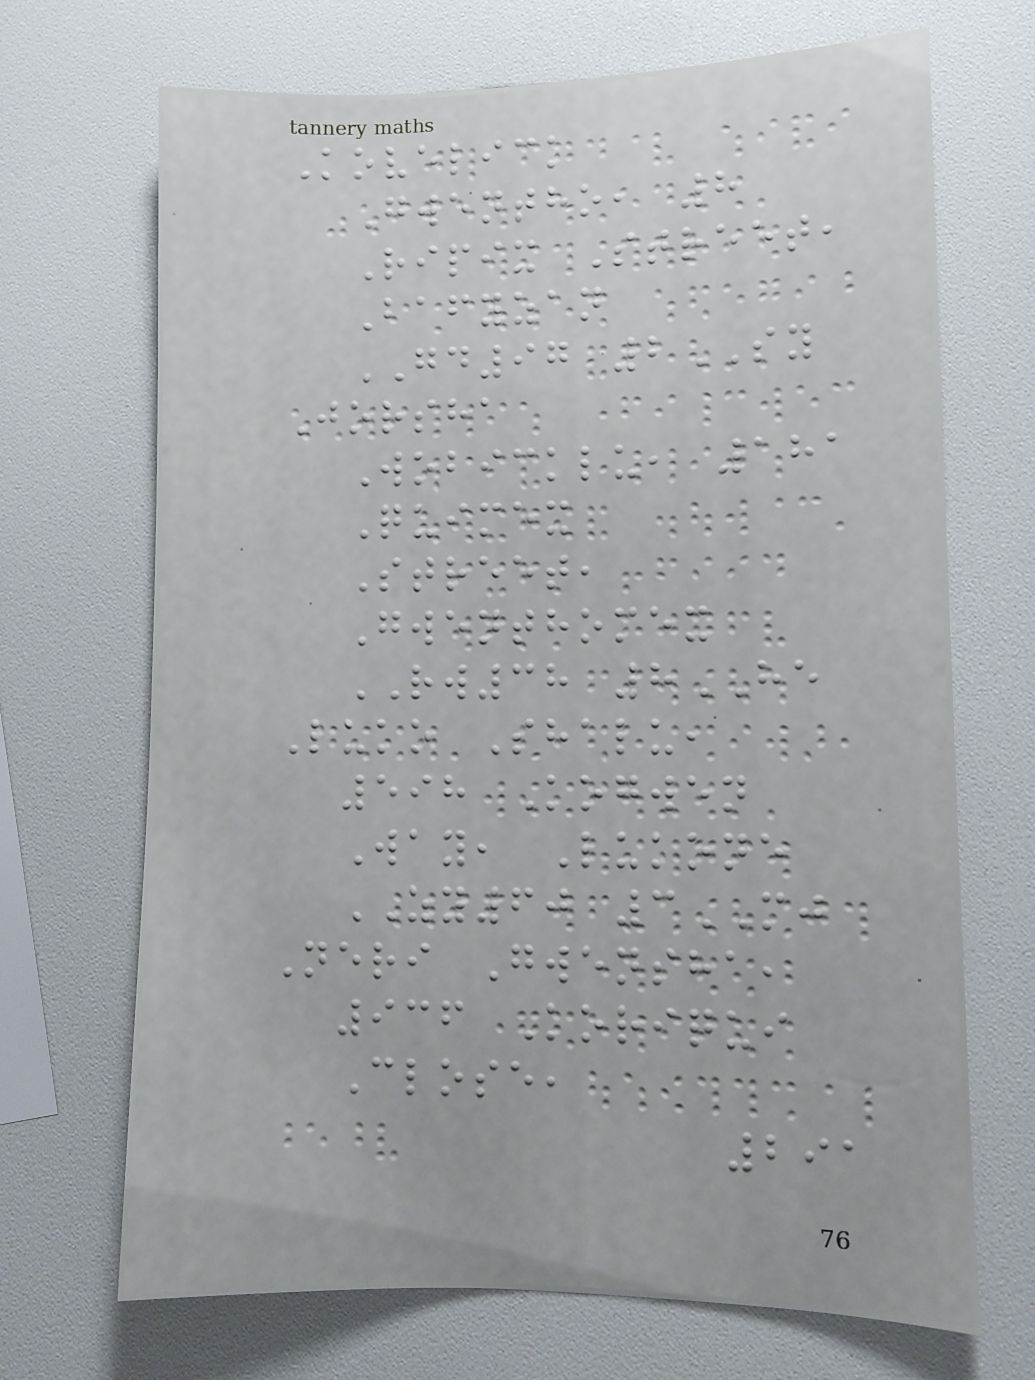Kovelick
Gwentho, 8
Ripix Street,
Bafyzan
GD97 2SY
Jorsha
Wobicklu, 181
Quimex
Street,
Gwenthomex
RW38 8HE
Luko Shalu,
598 Kogwen
Way, Lukone
ZY60 3MJ
Neri Gwensha,
936 Koriqui
Close,
291
